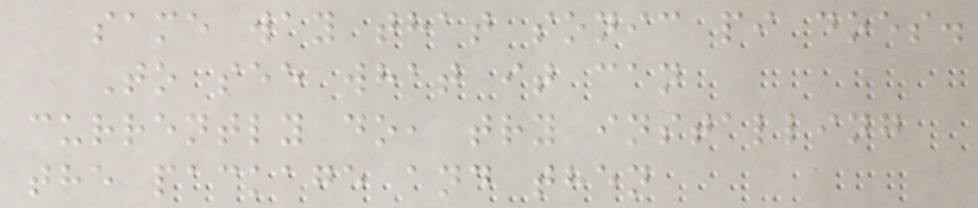same way that sonic pi does.
To see what it can
currently do, try installing
the package and then
